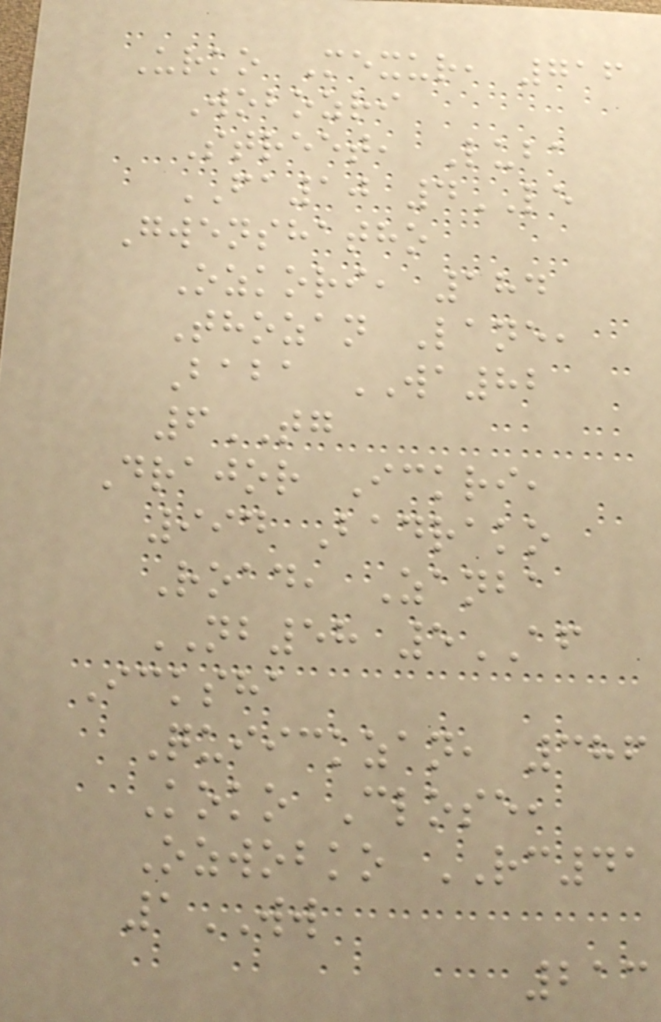Urko Mexur, 716
Wobozri
Street, Luba
FA10 4LE
Gwenshatho
Ozkori, 184
Thozan Lane,
Baba WA82
6TG
Drajor Ickri,
994 Badrako
Road, Zanba
NB58 5AF
Icksha
Quiickzan, 386
Koko Close,
Ozwobko RC41
1WW
213
